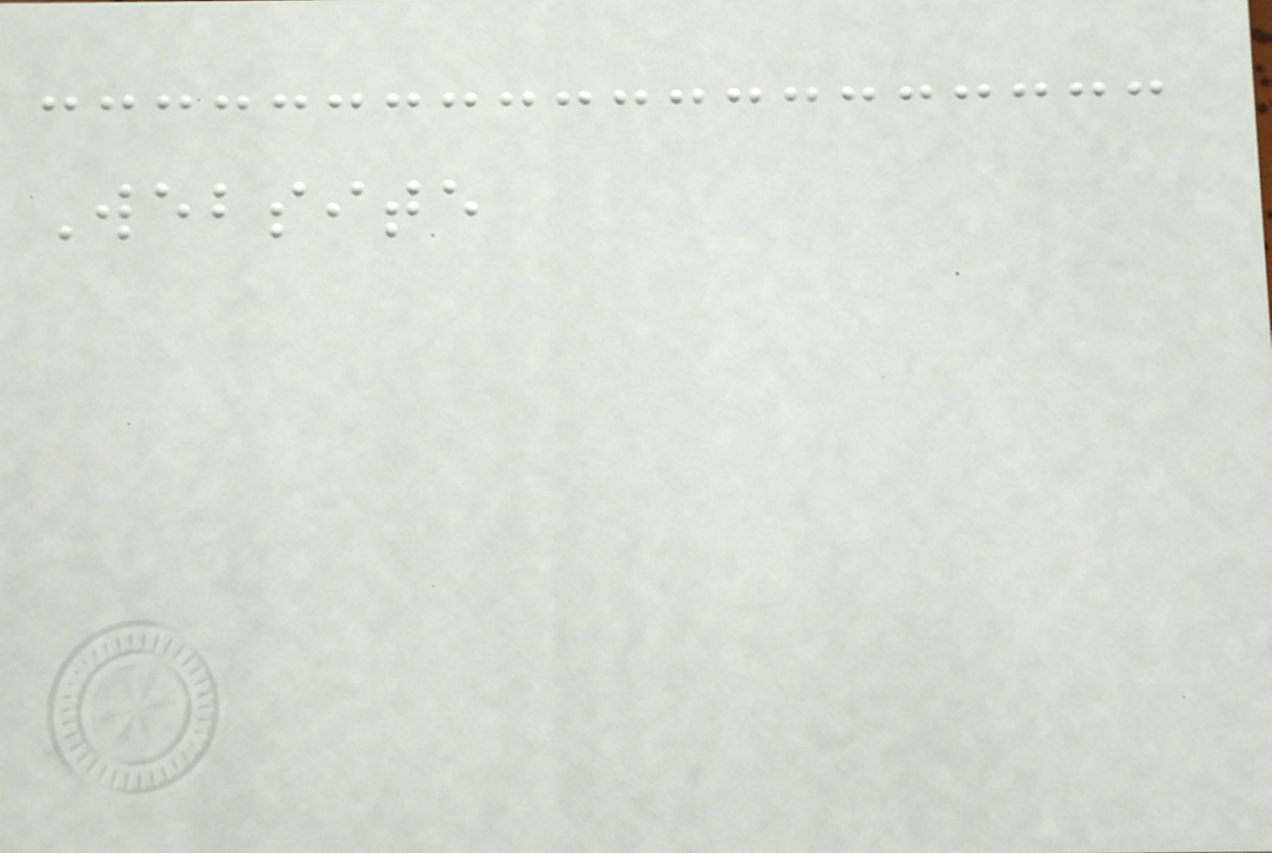Website
